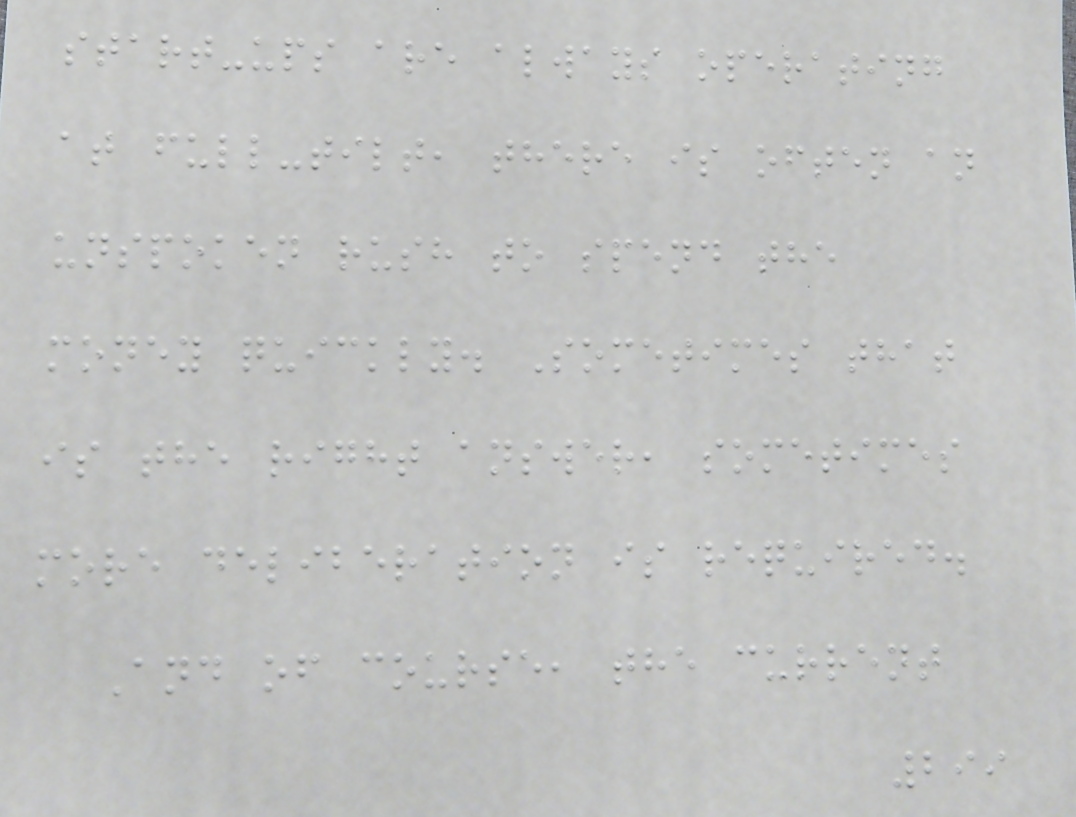start-ups are always operating
at full-tilt, there is often an
unspoken rush to spend the
money quickly. Sometimes that
is the right answer, sometimes
more deliberation is required.
And of course, the current
299
